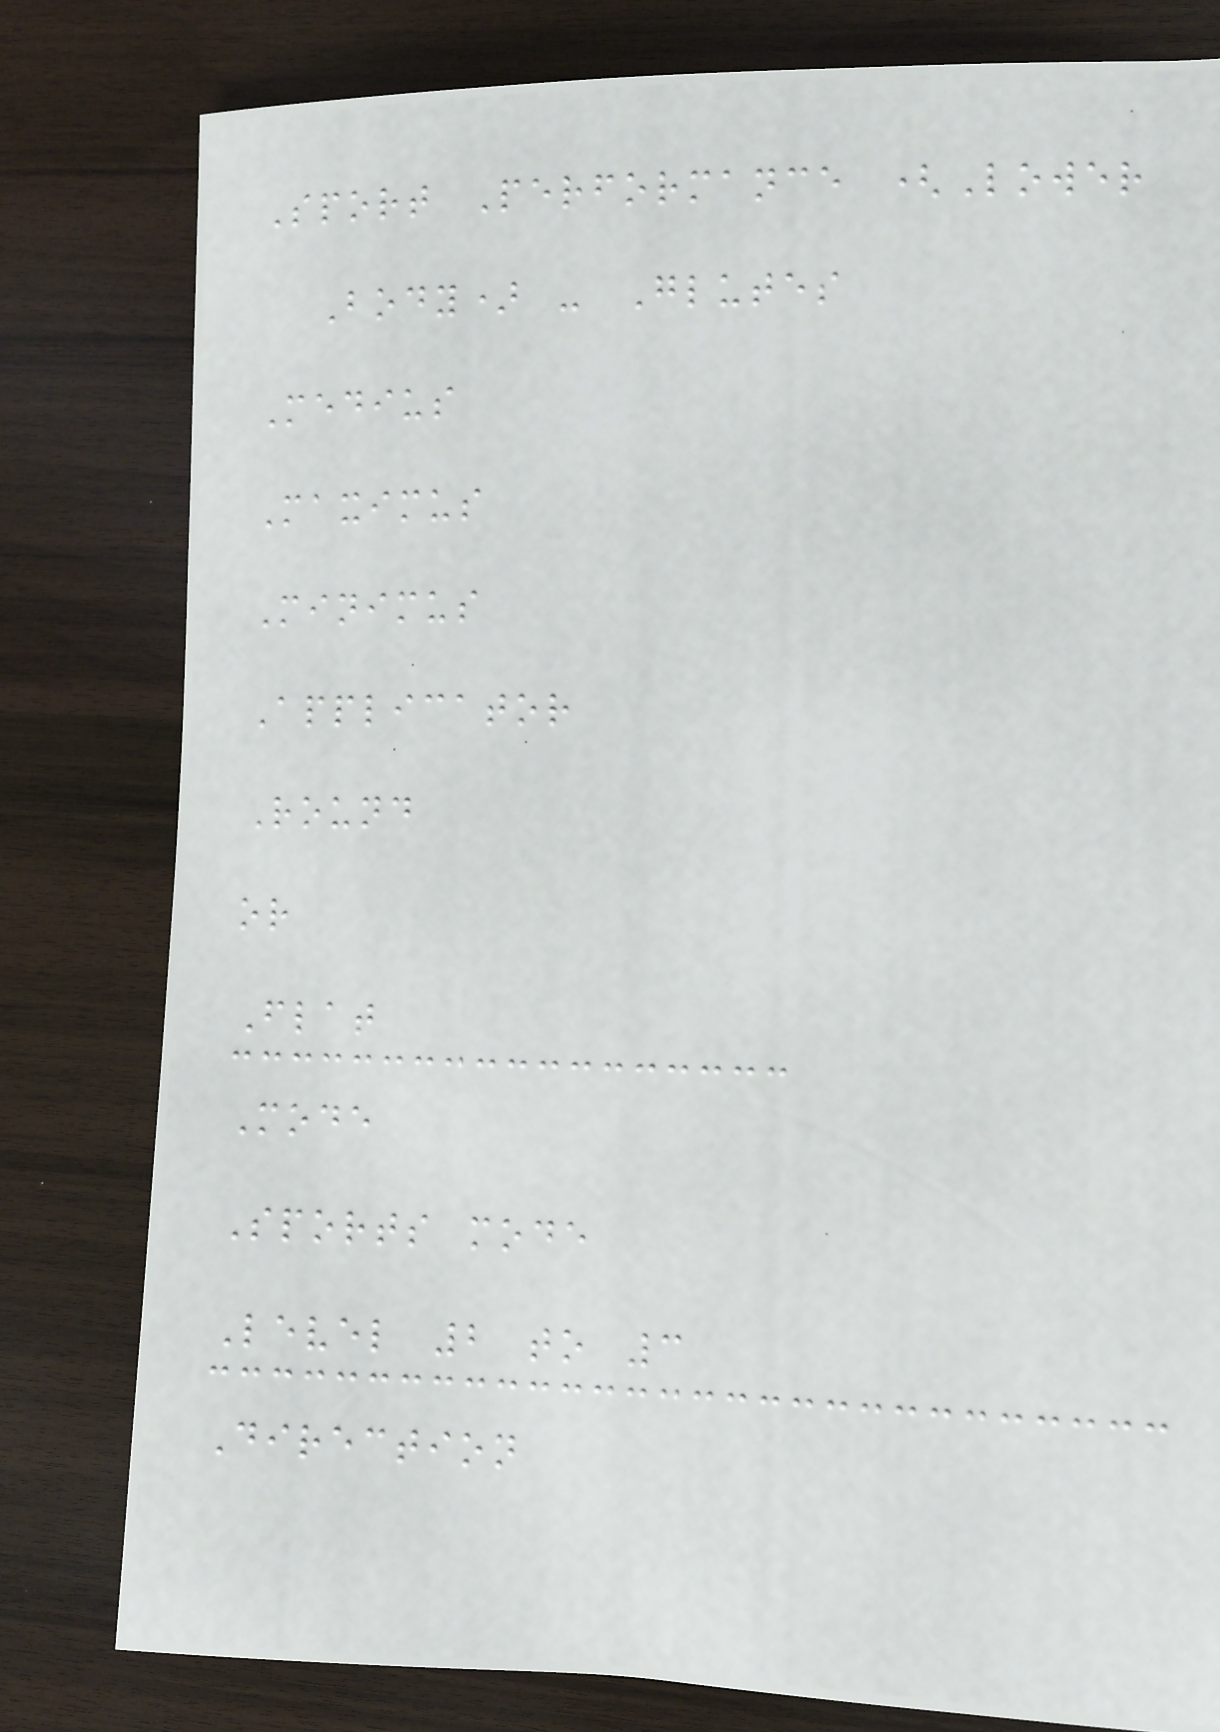Sport Performance (Lower
Body) - Glutes
Medius
Maximus
Minimus
Applicator
Round
or
Flat
Mode
Sports mode
Level 2 to 3
Direction
